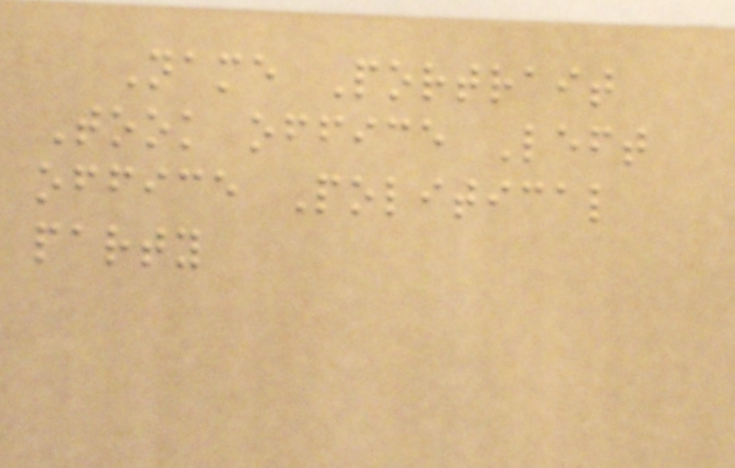Name Portrait
Took office Left
office Political
party
